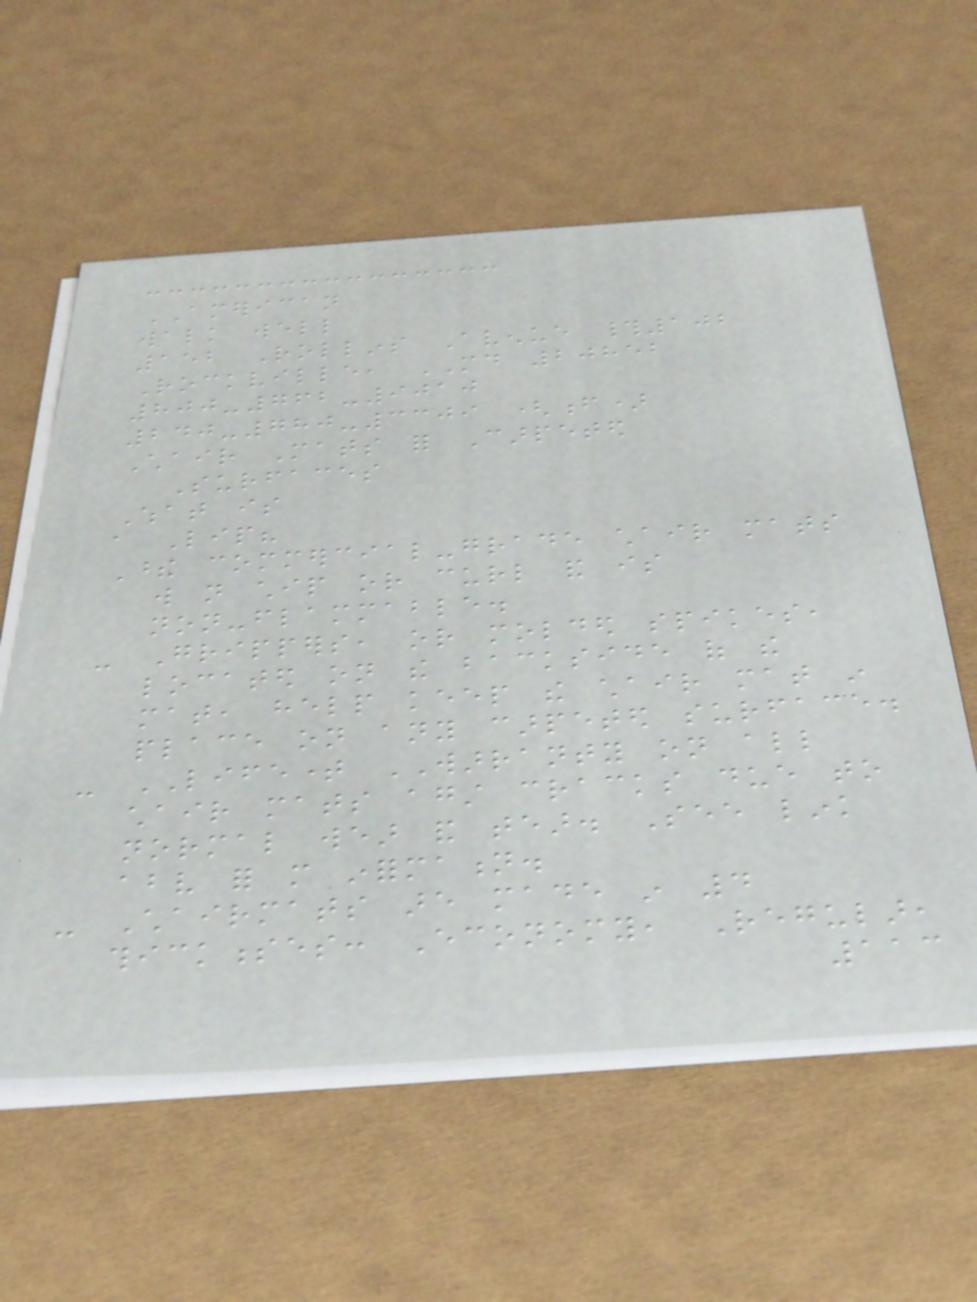AMERICAN
walk well
152 Rollins Avenue #102
Rockville, MD 20852
800-762-9010
240-780-3309 (f)
Chair Mats for Carpeted
Surfaces
What is
a Lip?
These commercial-grade chair mats
will not chip or curl and is
non-flammable.
- Grippers, or molded spikes,
located on the backside of the
mat, help keep the chair mat in
place on any carpeted surface.
- LIFETIME WARRANTY on all
chair mats against cracks due to
normal wear and tear. See link
above for more information.
- Chairmats are made in 4
thicknesses: Economy, Regular,
113
